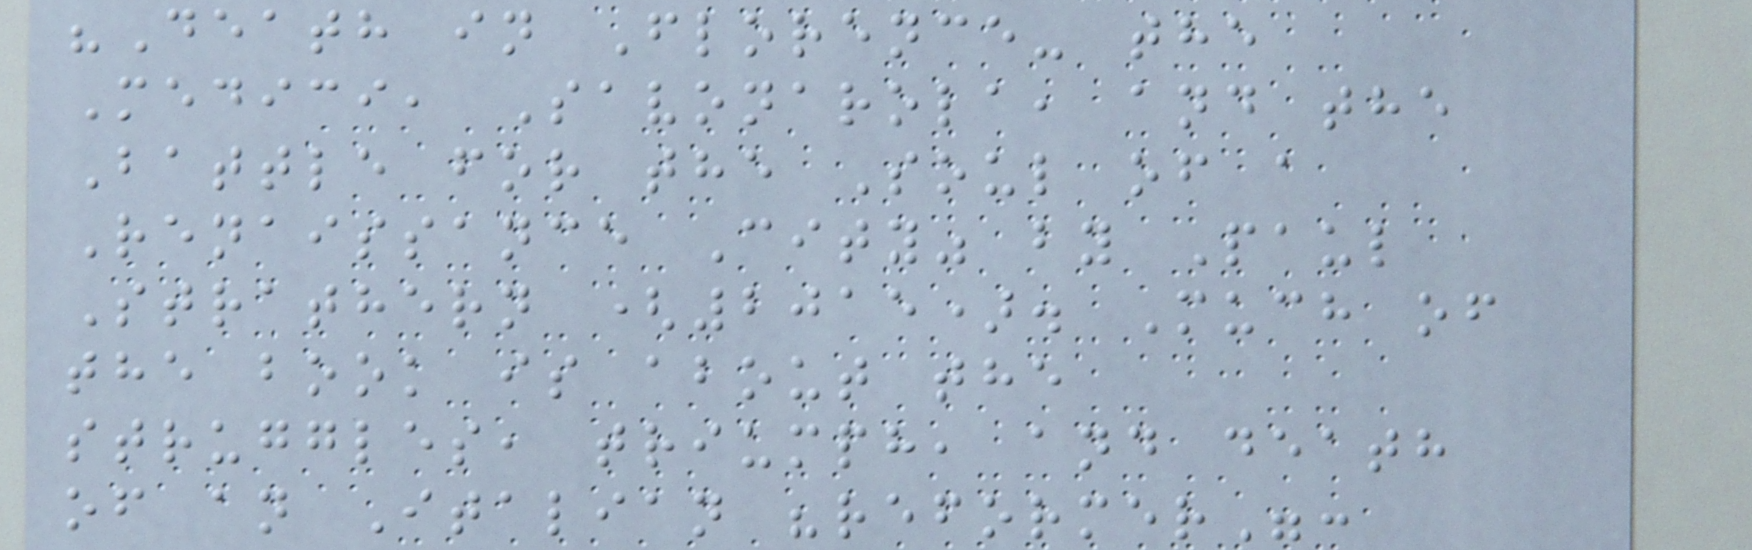"Death in Florence- the
Medici, Savonarola, and the
Battle for the Soul of a
Renaissance City" by Paul
Strathern (2015). Much of
the book is about the
struggles, triumph, and death
of an Italian "reformer":
